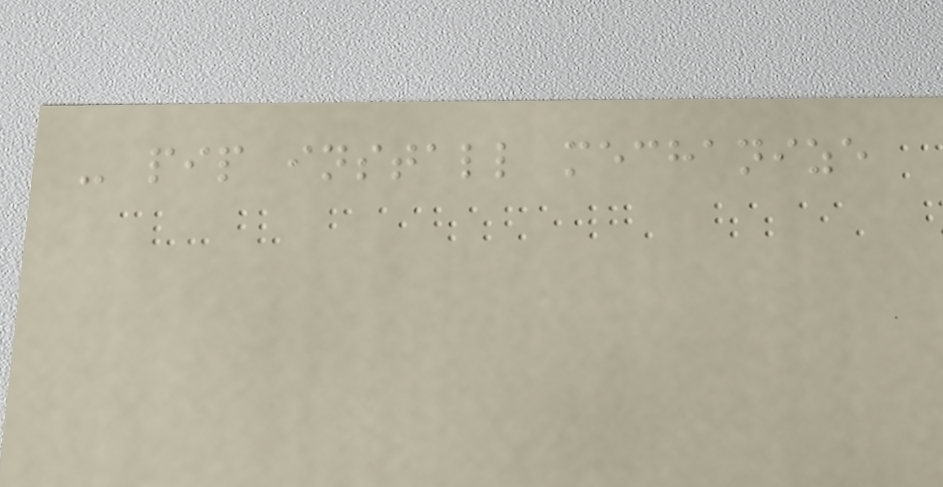- pip install mechanize
